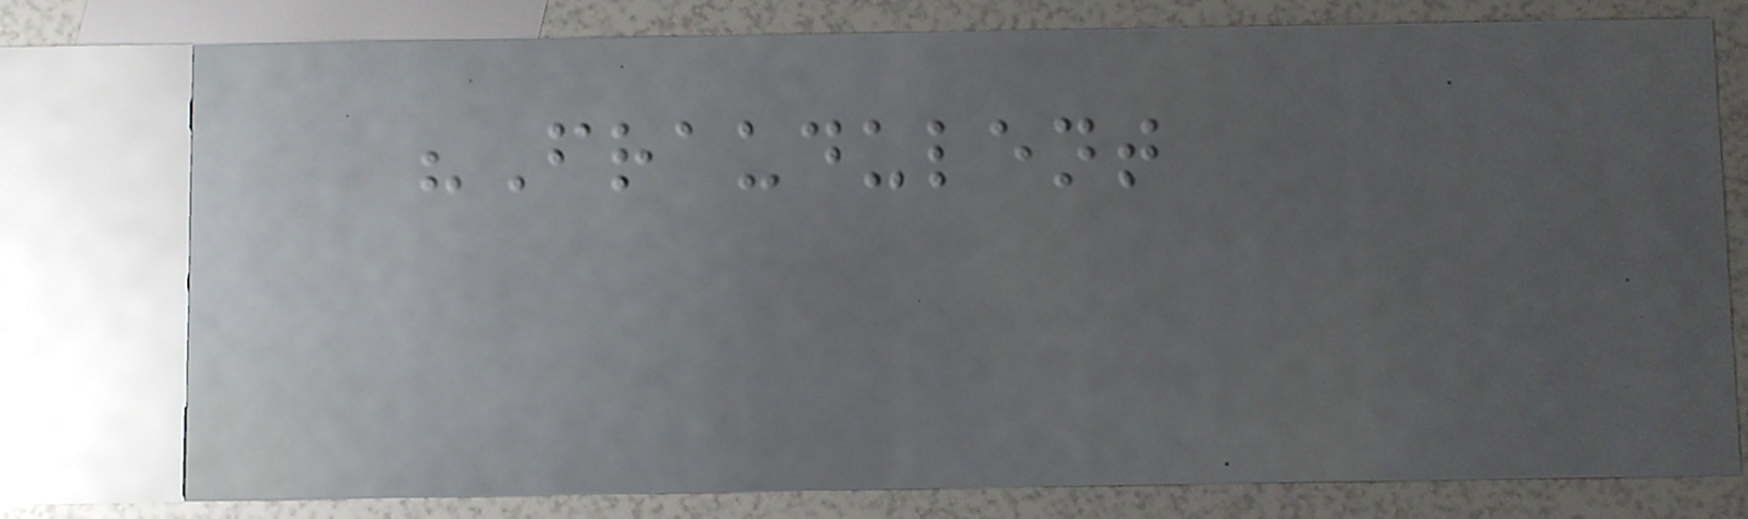"Fraudulent
